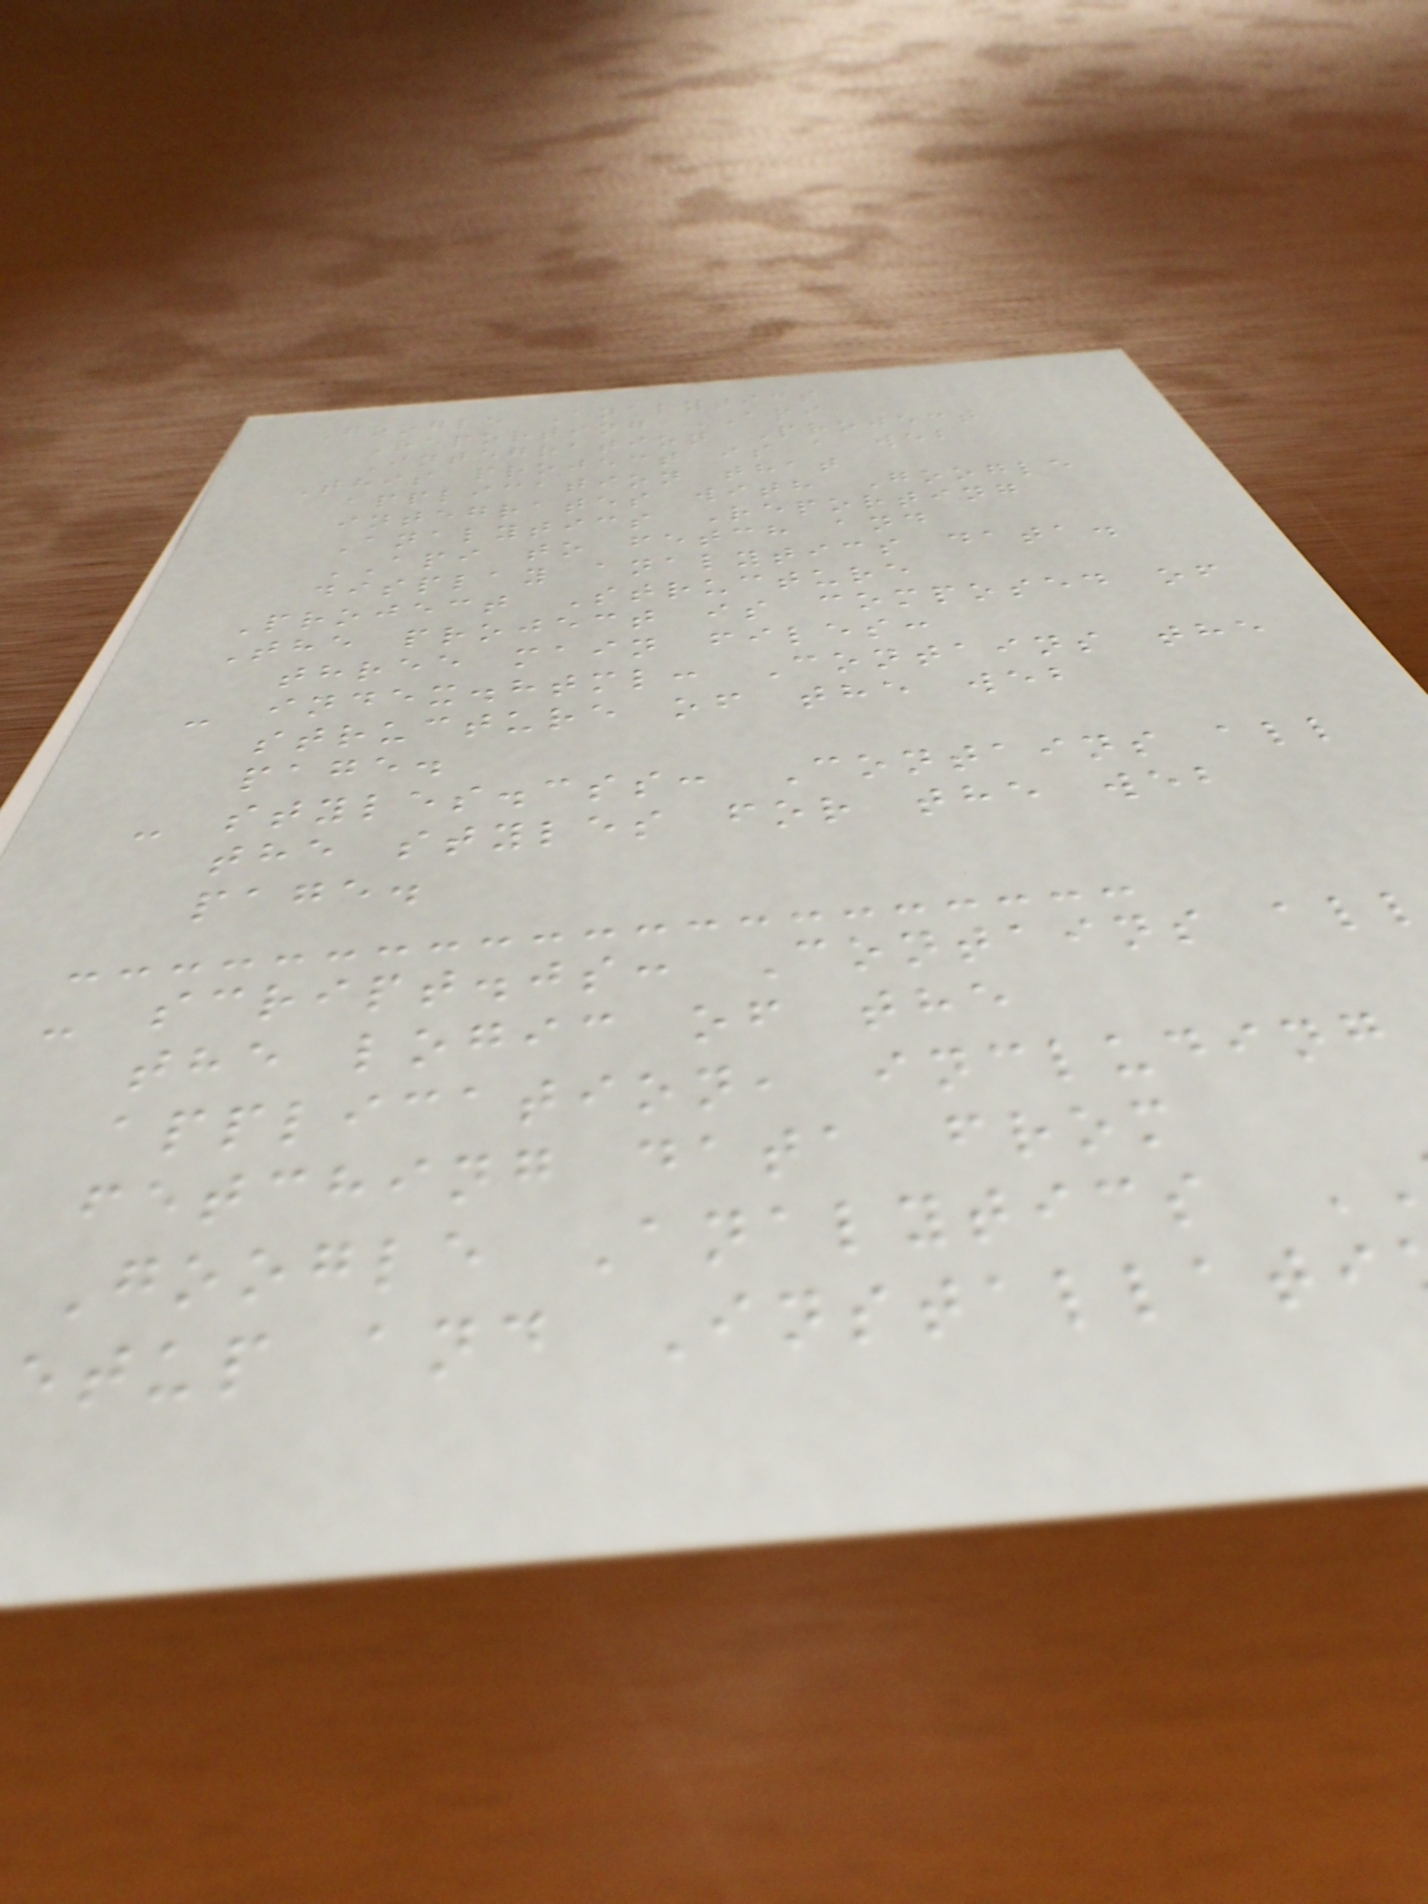Google Analytics
Reporting API
Integration Project
This project is a web
application that
integrates with Google
Analytics Reporting
API to fetch and
display analytics data.
Project Structure
The project is composed of
three main files:
- index.html: Contains the
structure of the web
page.
- styles.css: Contains all
the styles for the web
page.
- script.js: Contains al
the logic of the
application, including
fetching data from
Google Analytics
etup and Installati
